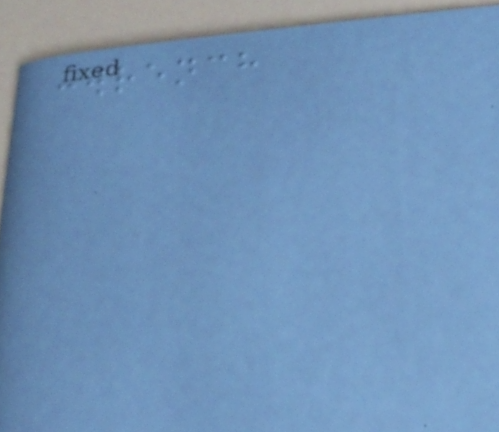:wrench
